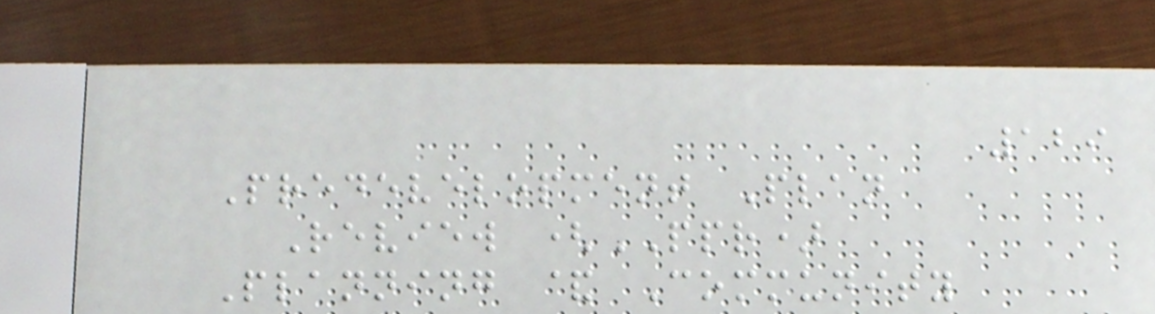129
Predevelopment Plan
Review (PPR)
Planning & Community
